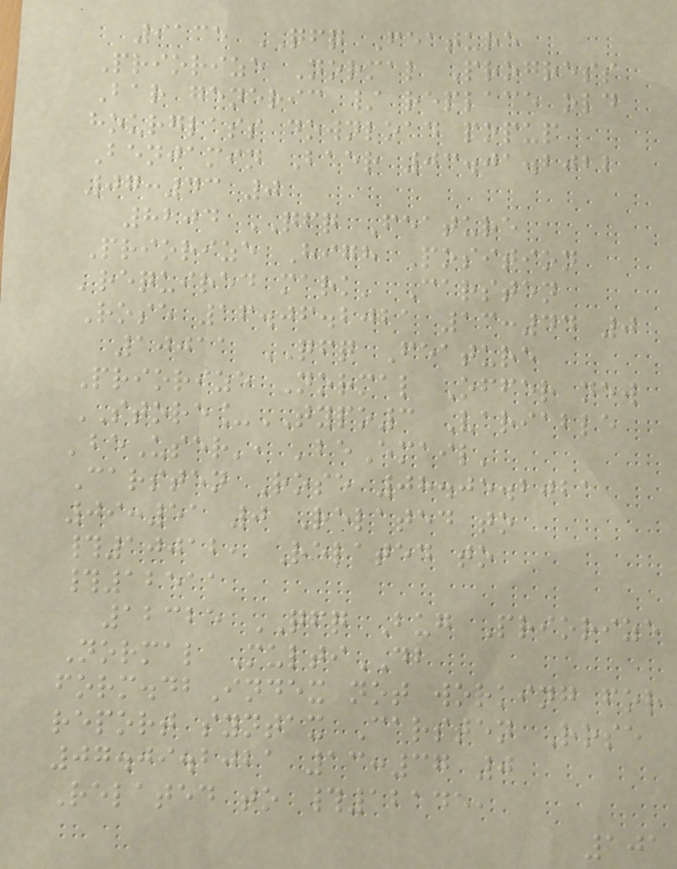9135 QFQ Feature
Priorize Normal Progress
Bar generic / replace old
hourglass download popup
Benjamin Baer 03.01.2022
07:43 0
8204 QFQ Feature
Priorize High Position
'required mark' Carsten
Rose 16.06.2021 13:44 0
10011 QFQ Feature
Priorize Normal Offer new
STORE_TYPO3 Variable
'beUser', 'beEmail'
Carsten Rose 08.05.2021
09:51 0 Related to
#10012, Related to
#12511
12325 QFQ Bug Priorize
Normal MultiDB
form.dbIndex not working for
report syntax Carsten Rose
07.09.2021 13:37 0
Related to #12145,
101
